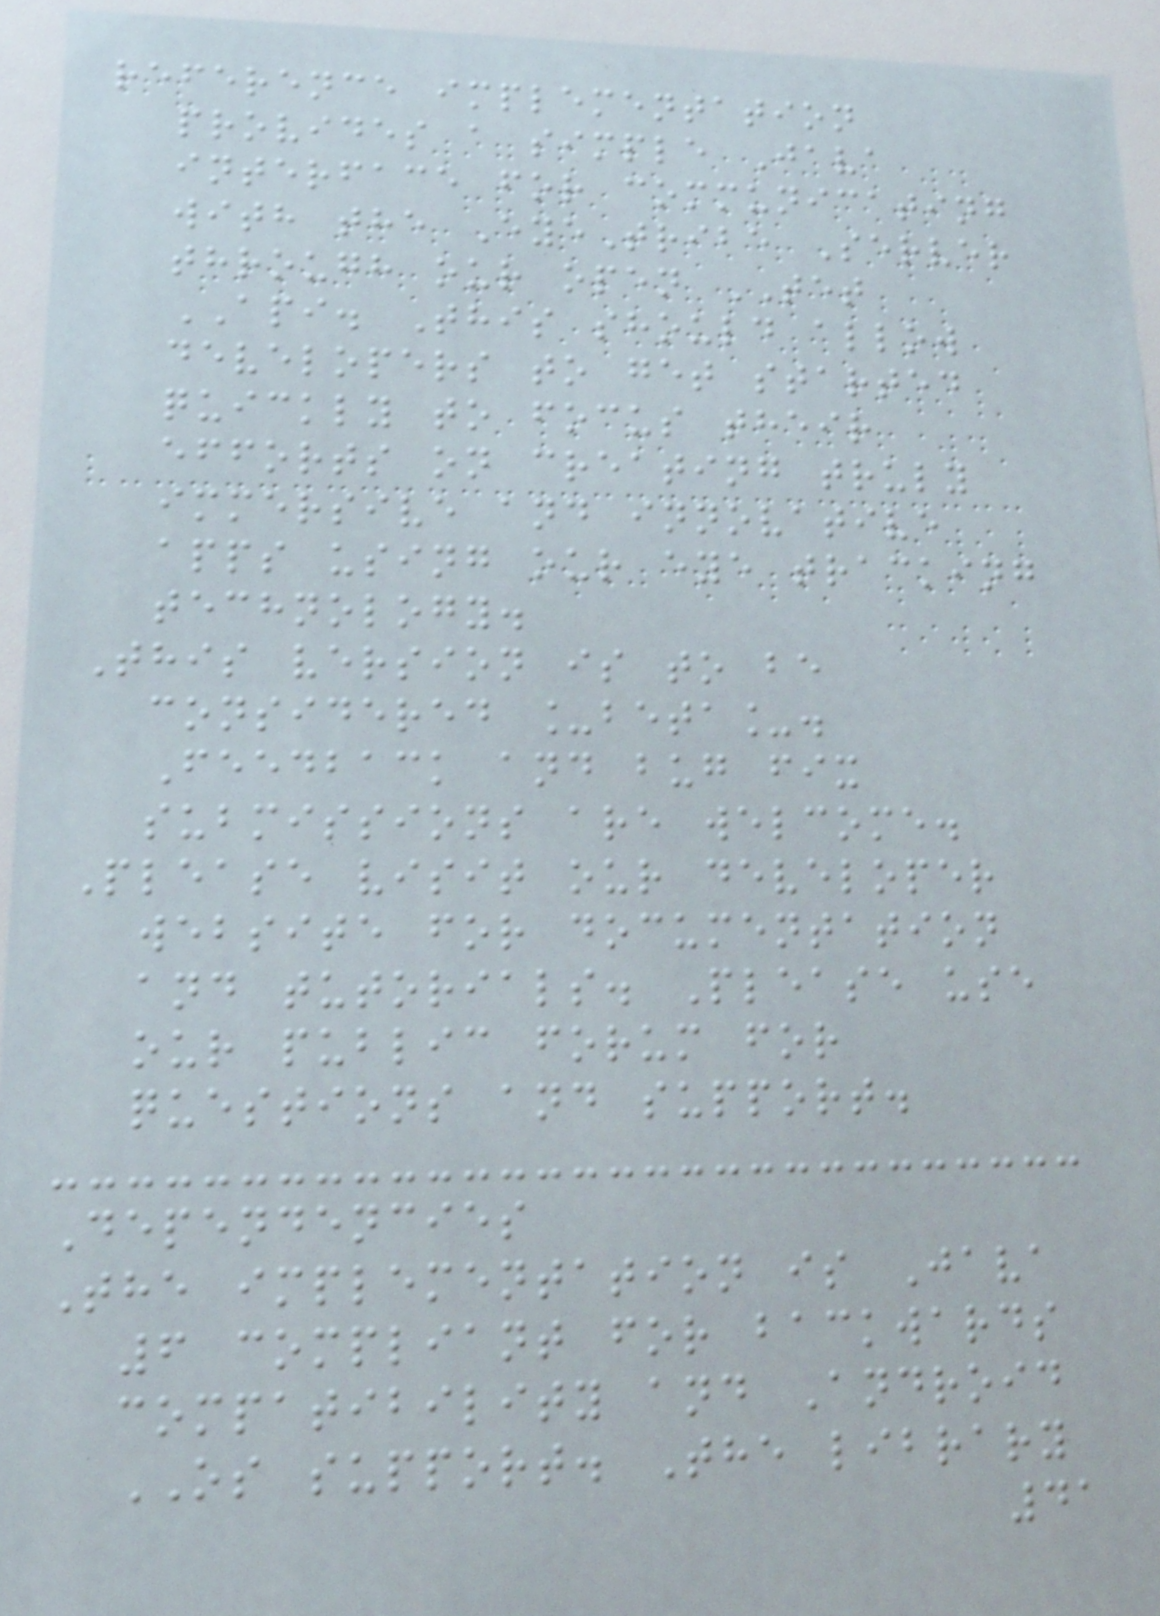reference implementation
provides a simple Java
interface for communicating
with the EyeTribe Server
through our open TET
API. This should allow
developers to get started
quickly to focus their
efforts on creating truly
immersive and innovative
apps using our eye tracking
technology.
This version is to be
considered _beta_.
Feedback and bug fix
submissions are welcome.
Please visit our developer
website for documentation
and tutorials. Please use
our public forum for
questions and support.
Dependencies
The implementation is Java
6 compliant for backwards
compatibility and Android
OS support. The library
41
